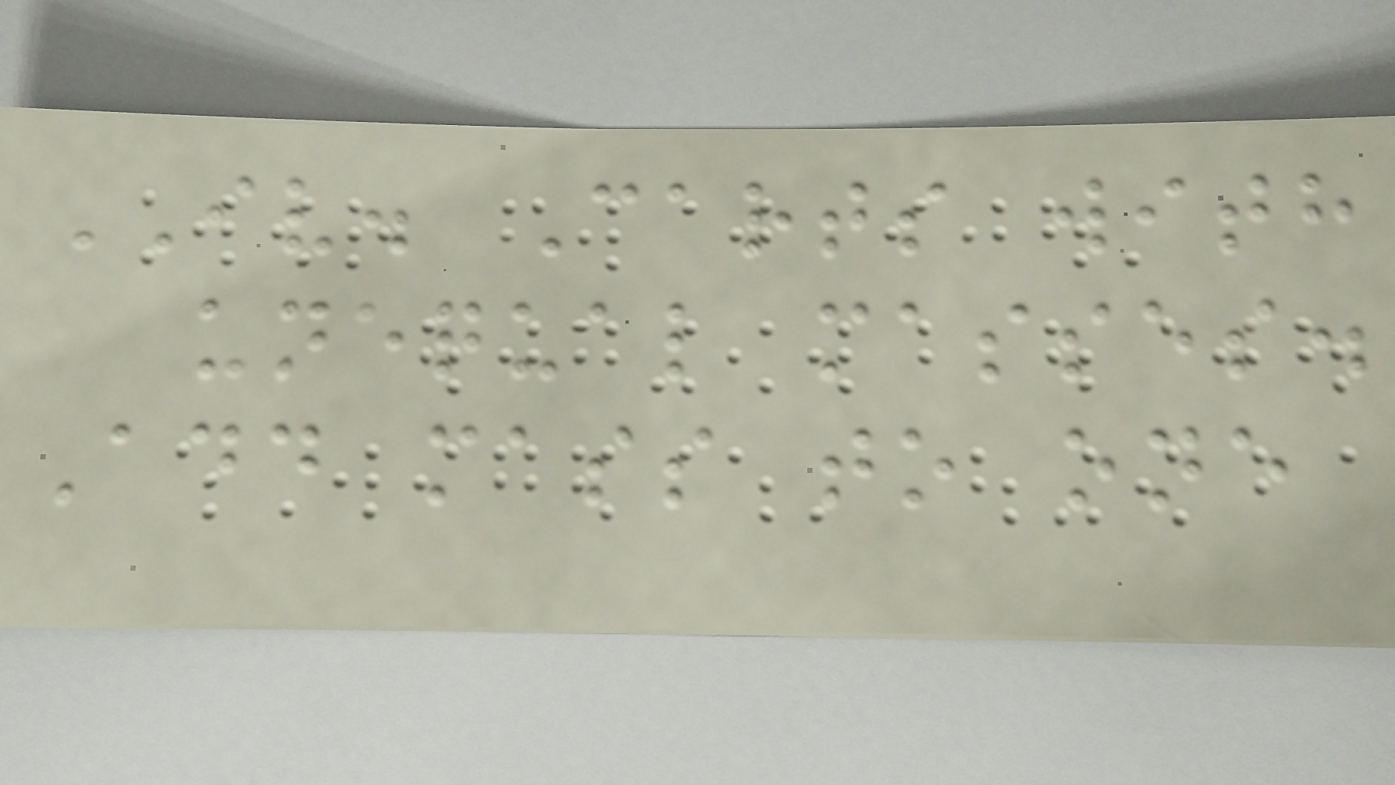IV. Carts with
unequal masses.
Add mass to one
